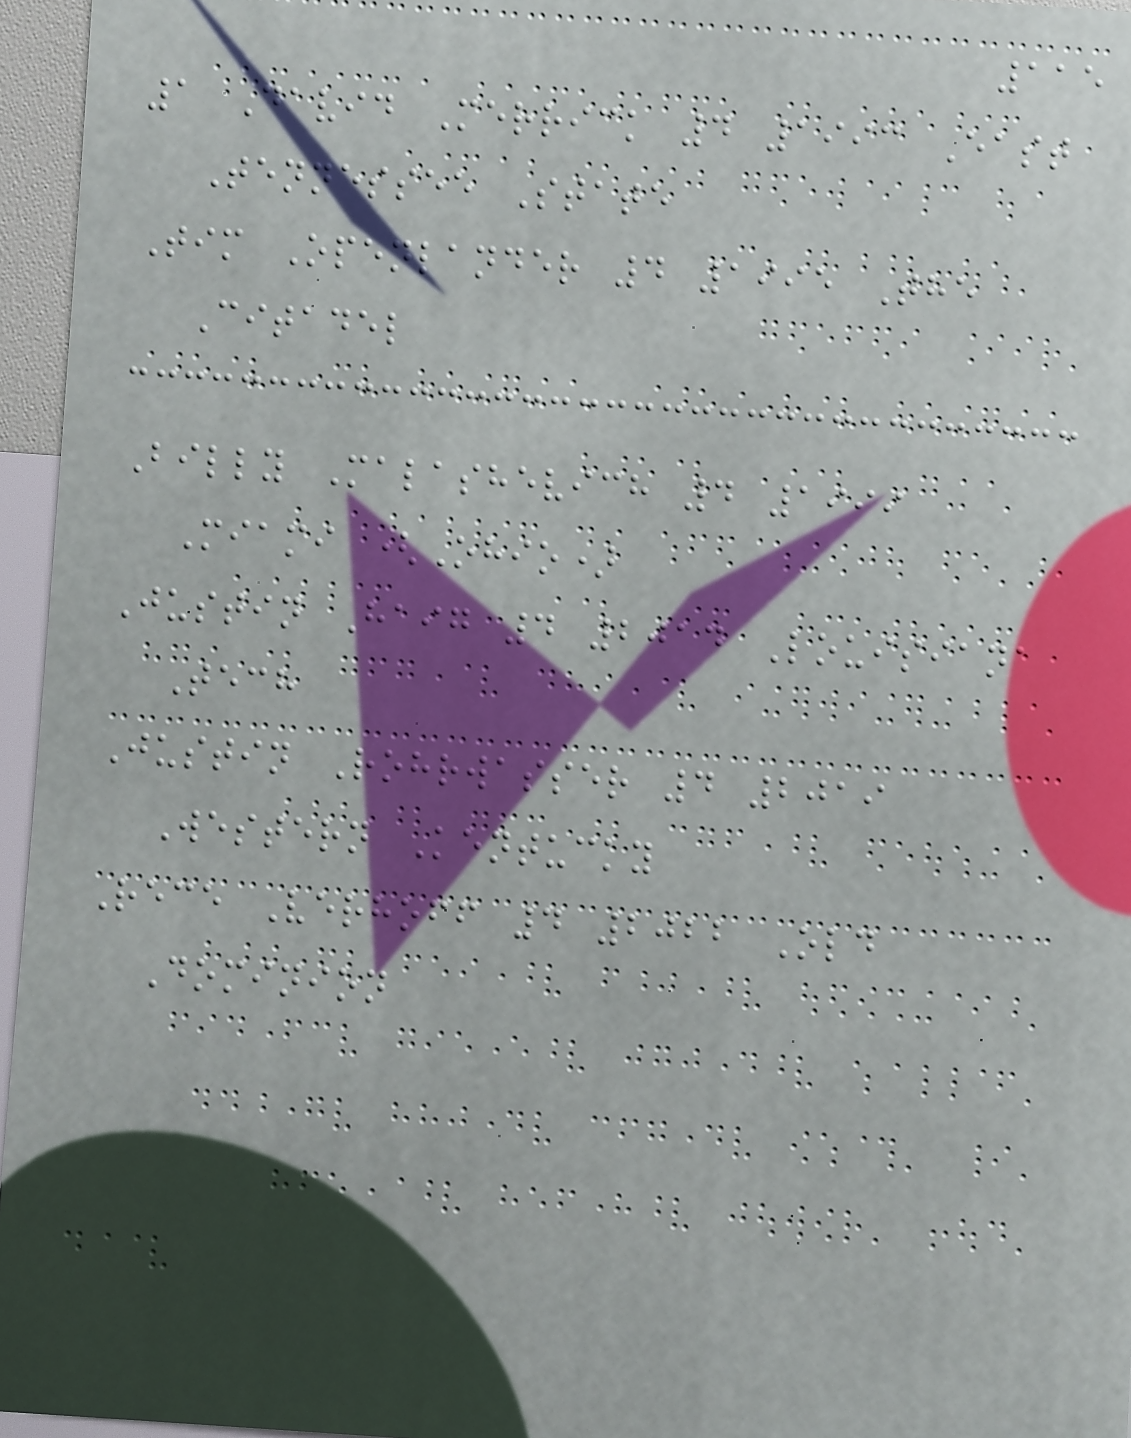115
1 David Merrick 4 1993 East
Tennessee State
Tim Openlander 4 1995 The
Citadel
Billy Malashevich 4 1999
Miami (Ohio)
Justin Haig 4 2014 Louisiana
Tech
Justin Rohrwasser 4 2019
Western Kentucky
Rece Verhoff 4 2022 Old
Dominion
